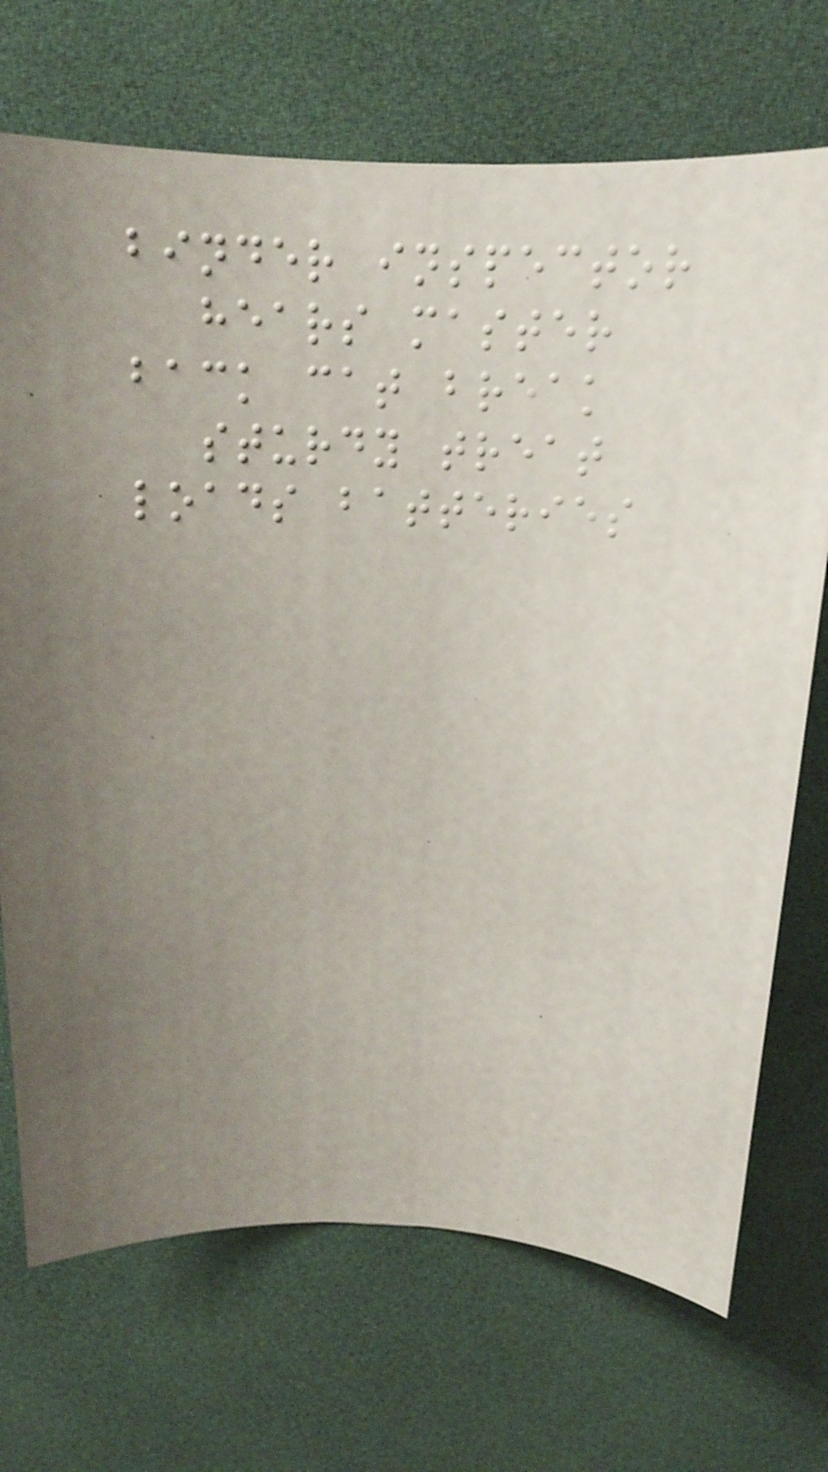binder inspector
hears master
back cat break
sturdy treat
loads batteries
